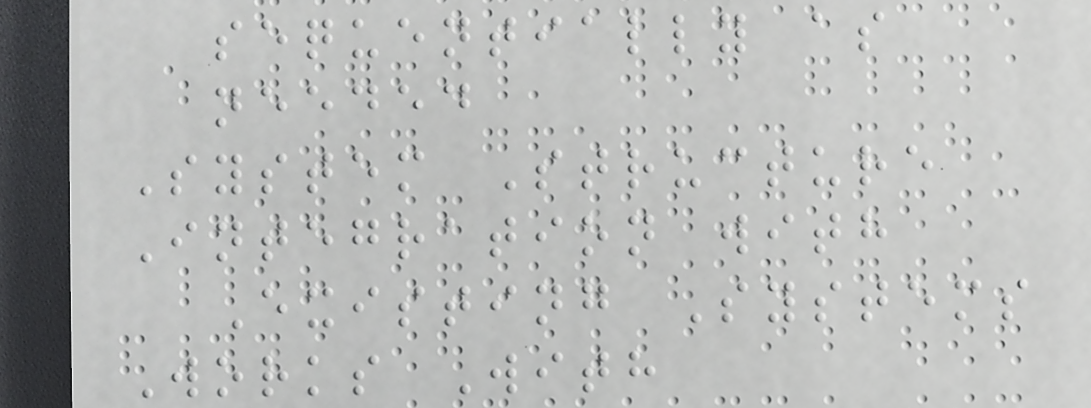sequentially as
needed
System Structure
Integration with
Existing Systems
Works With
